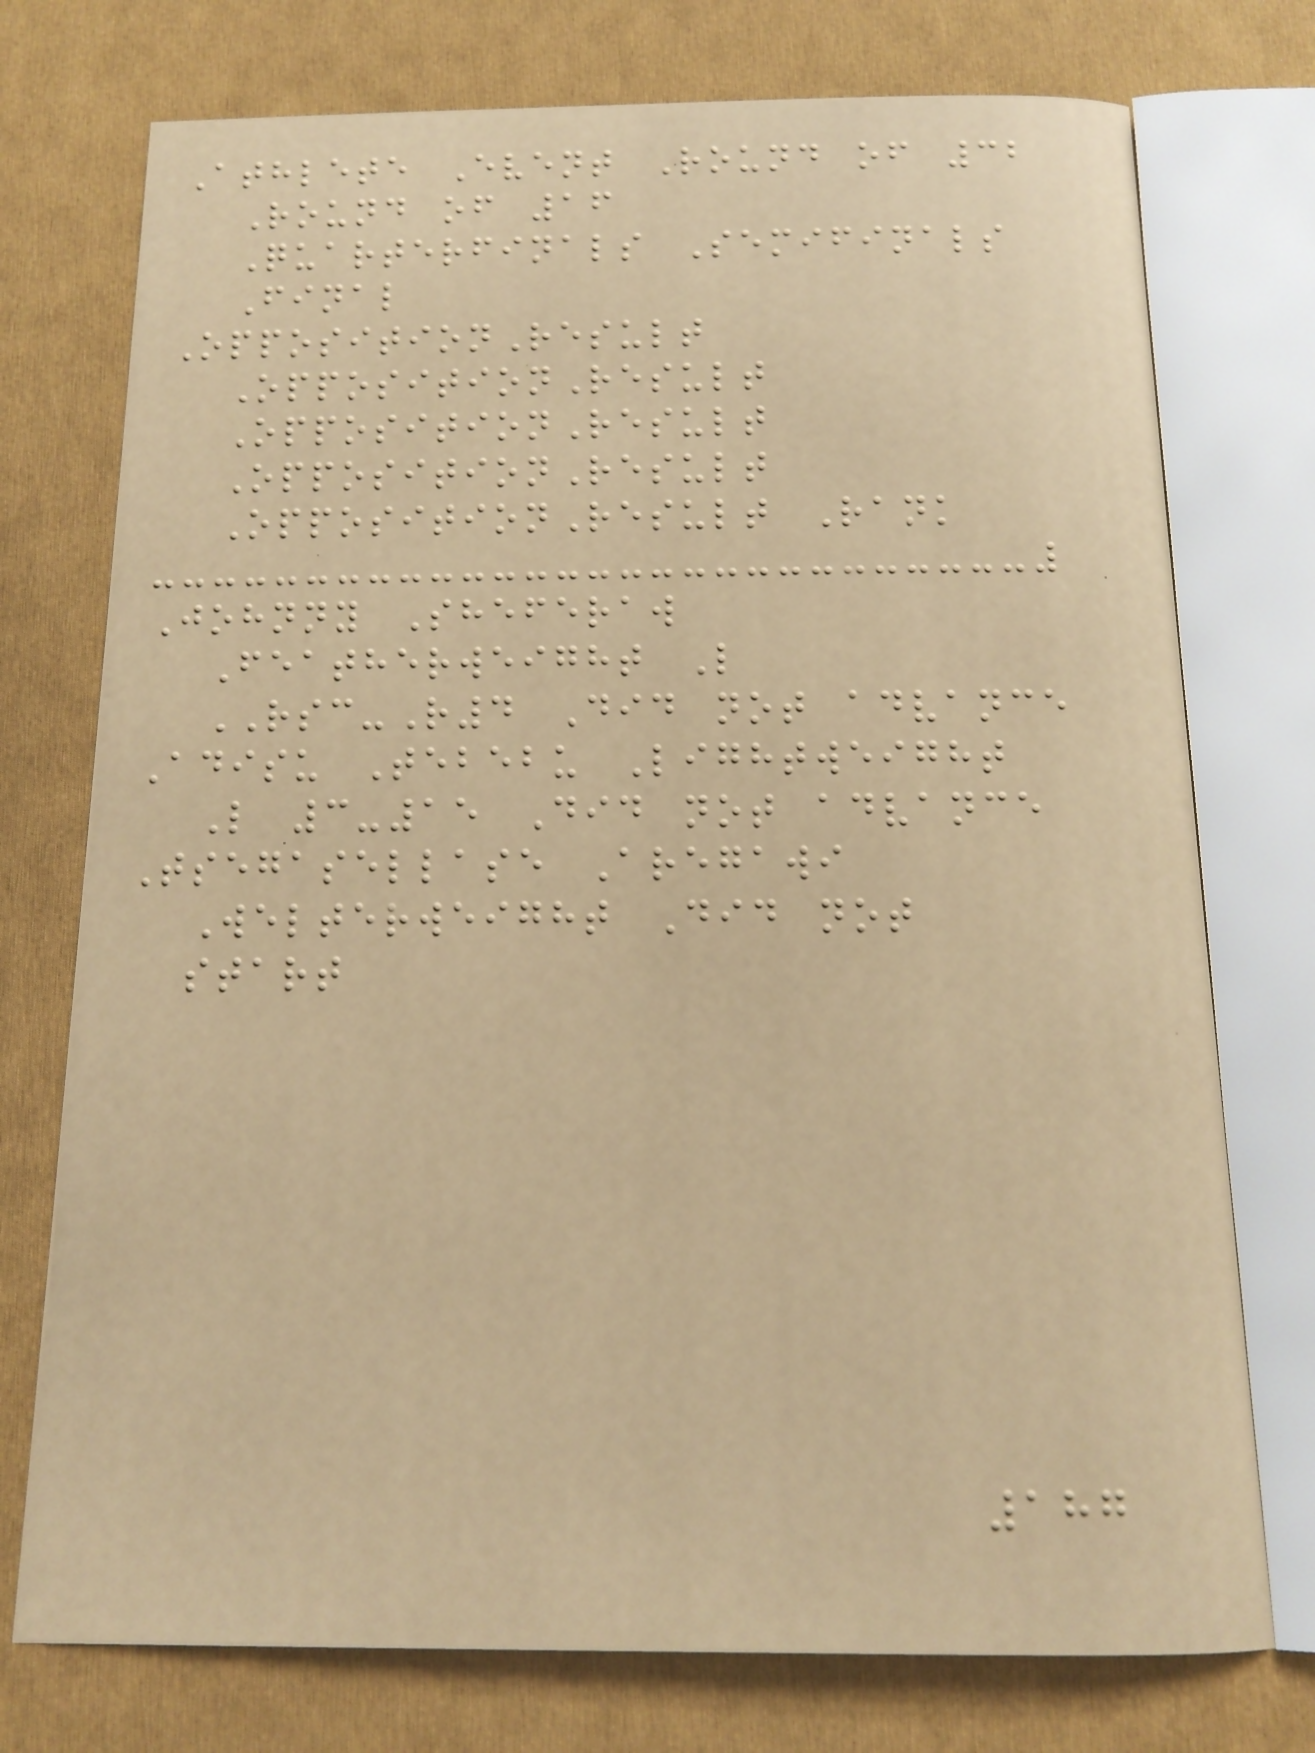Athlete Event Round of 32
Round of 16
Quarterfinals Semifinals
Final
OppositionResult
OppositionResult
OppositionResult
OppositionResult
OppositionResult Rank
Johnny Sheferaw
Featherweight L
RSC-R4 Did not advance
Adisu Tebebu Lightweight
L 3-15 Did not advance
Tsegasellase Aregawi
Welterweight Did not
start
187
